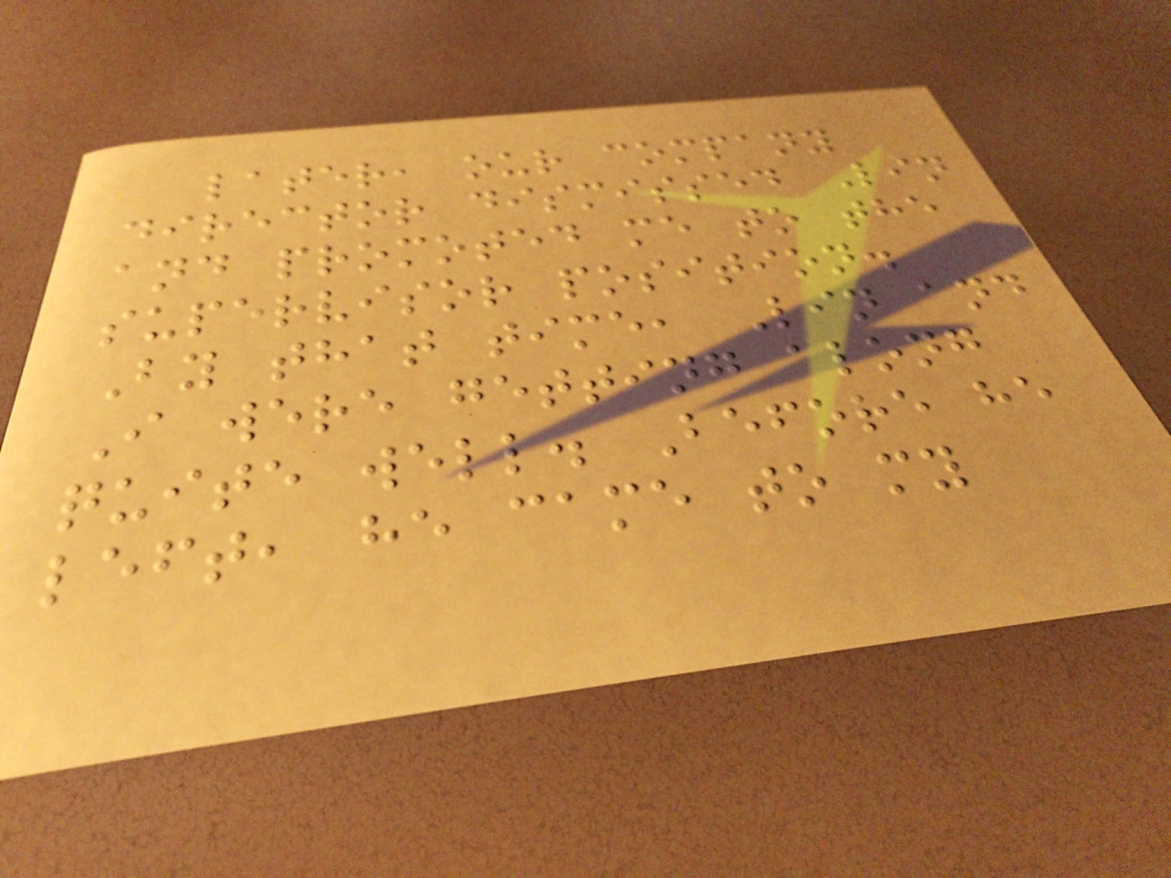later, our company
director dismissed Lin
and promoted me to the
supervisor position.
By that time, Lin and
I were getting along
quite well. Before he
left, he came to my
